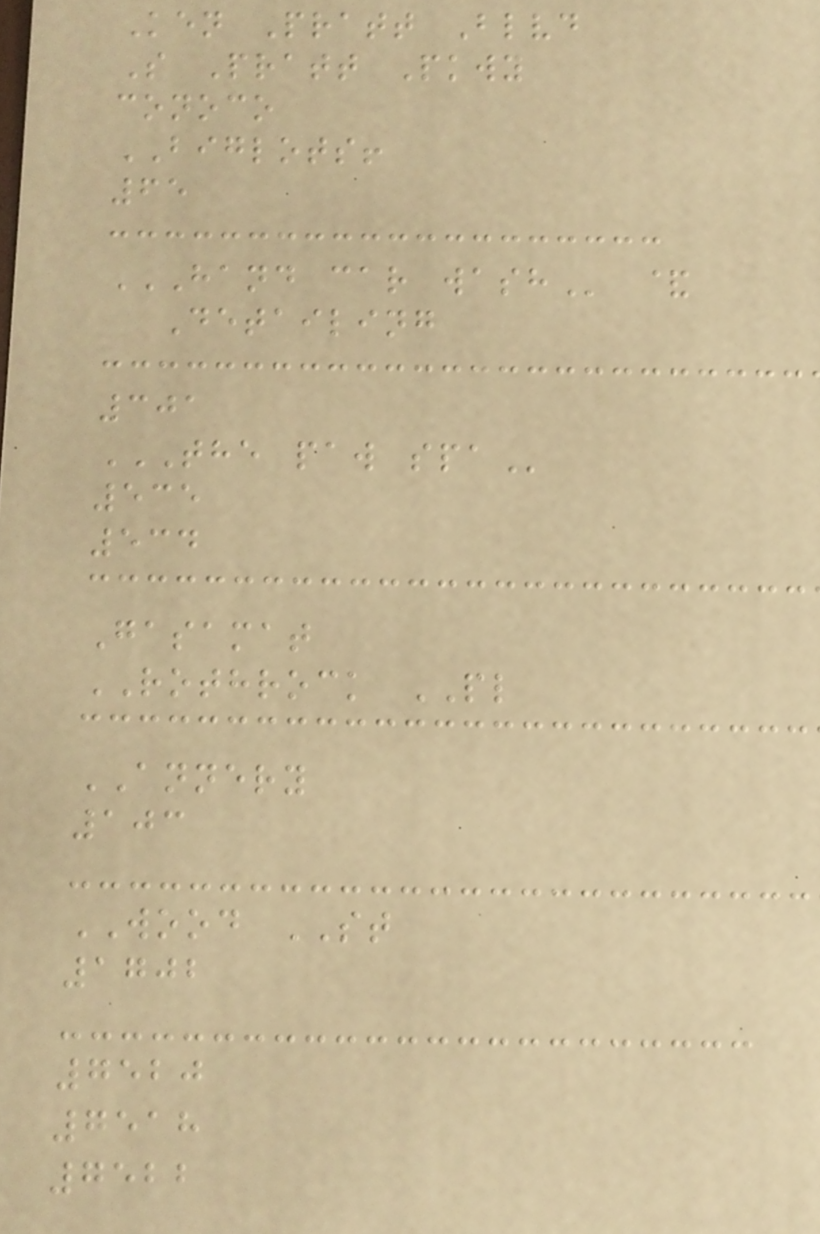Ken Pratt Blvd
S Pratt Pkwy
conoco
BIGLOTS!
65
HAND CAR WASH &
Detailing
301
THE PAW SPA
535
534
Gasamat
ROTHROCK PL
ANNERY
103
WOOD ST
1702
7520
7518
7522
